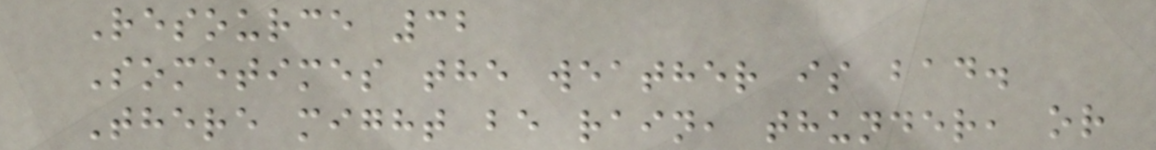Resource 32
Sometimes the weather is bad.
There might be rain, thunder, or
